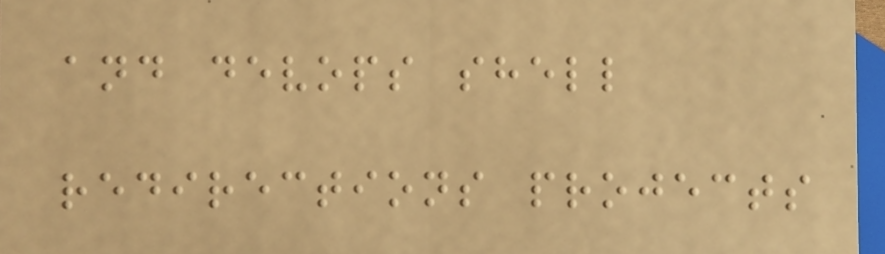and devops shell
redirections projects
